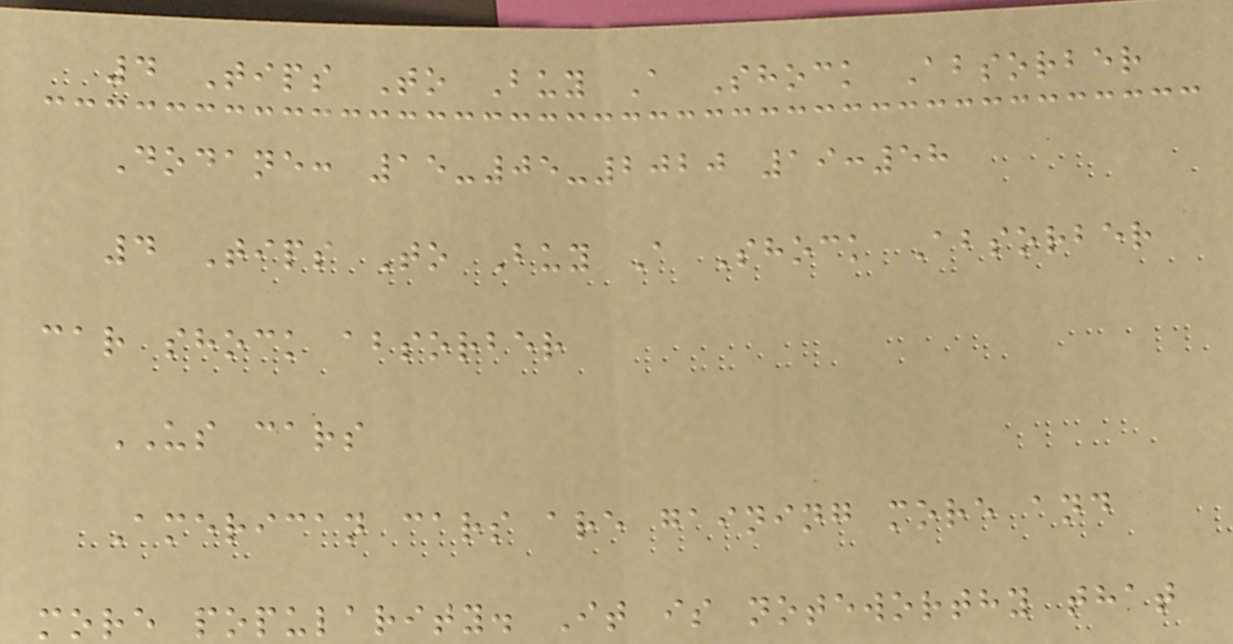4 Tips To Buy A Shock Absorber
Dodane: 15-05-2020 19:58
4 Tips To Buy A Shock Absorber
car shock absorber
US cars
American cars are gaining more and
more popularity. It is noteworthy that
